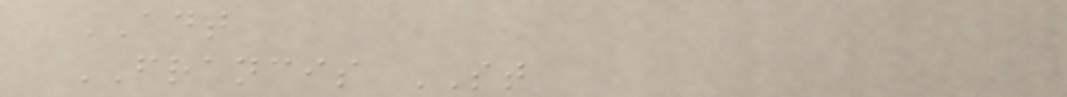ADT
FRANCIS ST
